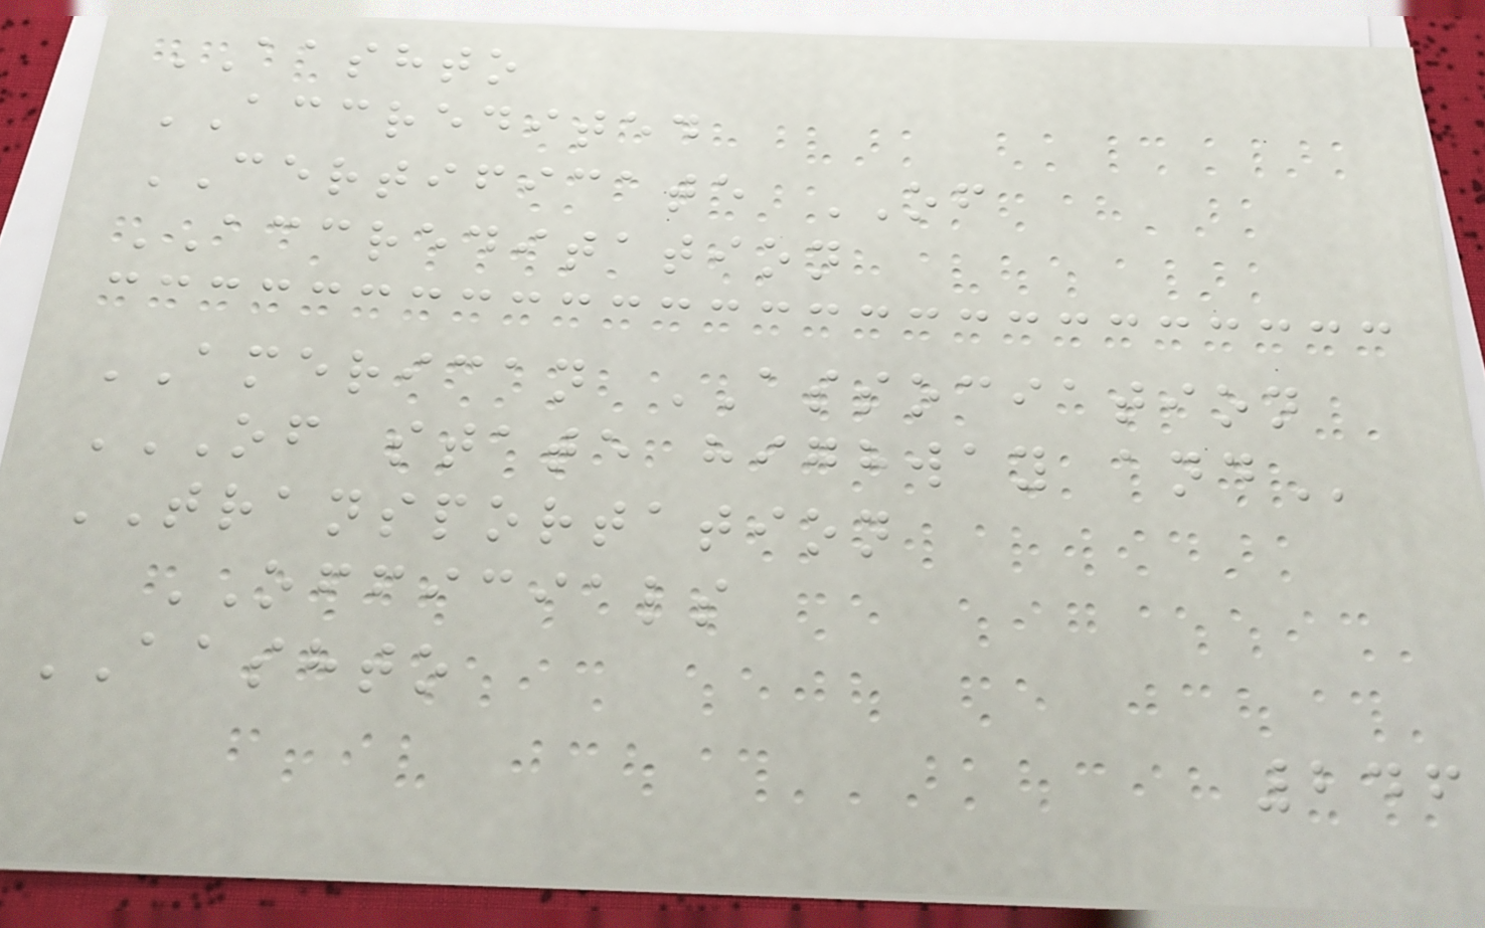AASHTO
ACCREDITED
CERTIFICATE OF
ACCREDITATION
AMERICAN ASSOCIATION
OF STATE HIGHWAY AND
TRANSPORTATION
OFFICIALS
AASHTO
246
